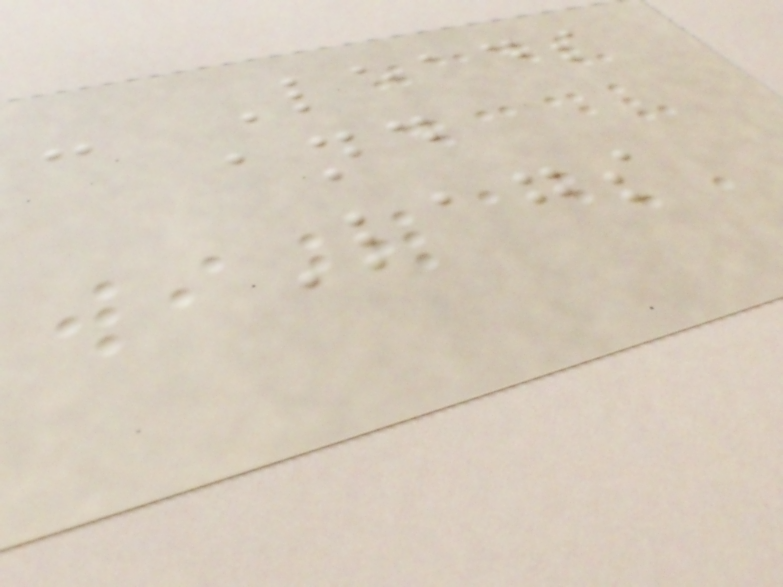- Leads
and
Lags
